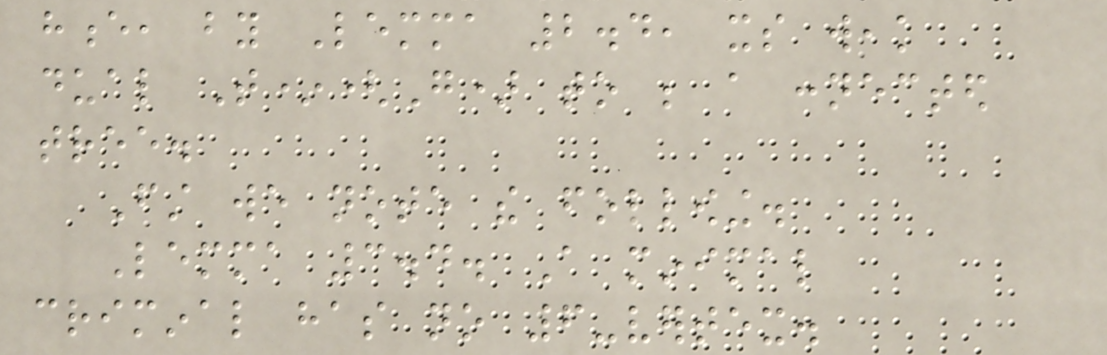hence, by Lemma 2.4, its weak
dual T*(G) to be a connected
tree.
First we note the following.
Lemma 3.4. A minimal
criminal has no 6-vertex.
